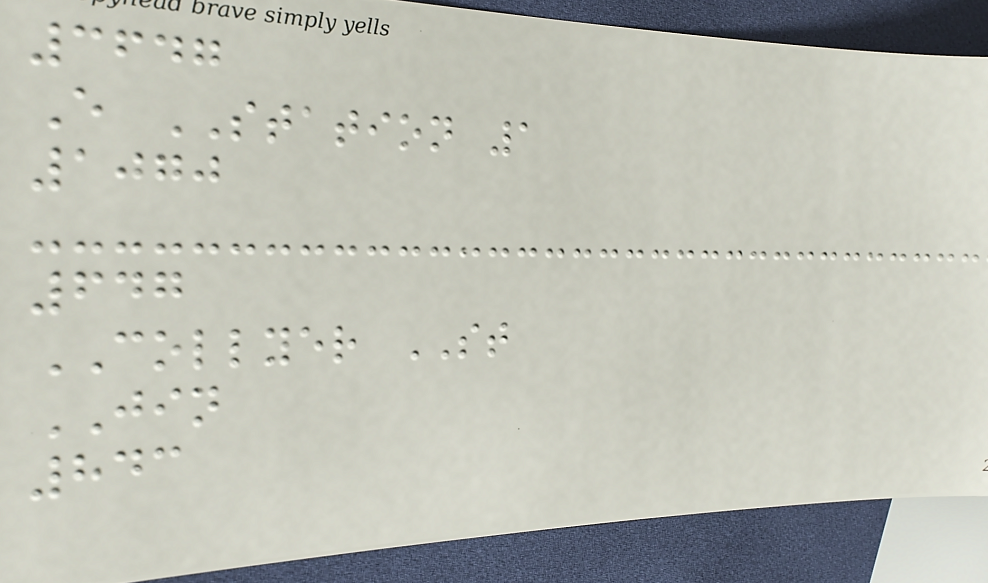3647
E STATION 1
1070
647
COLLYER ST
JIN
843
